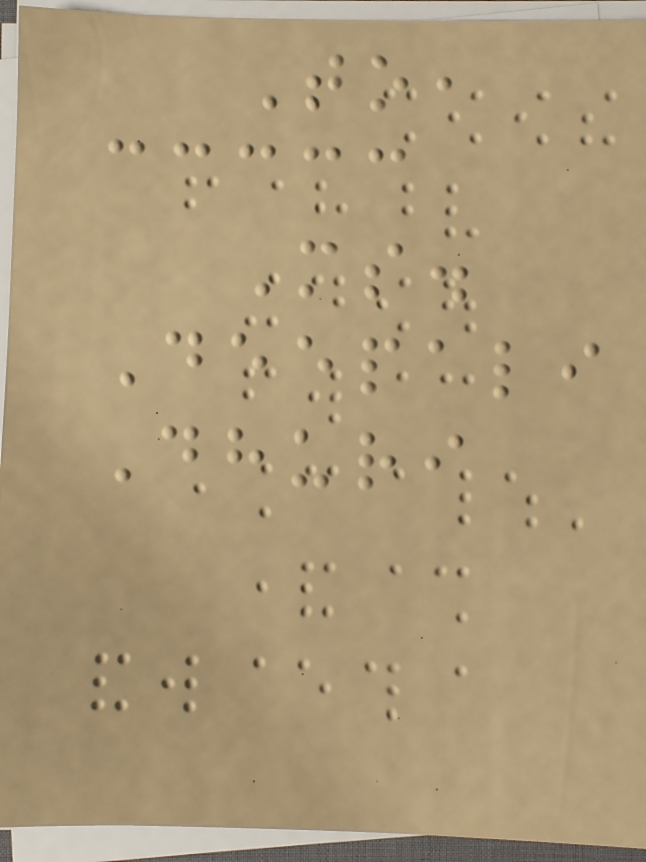To,
Ms.
Deepali
Dhuri
